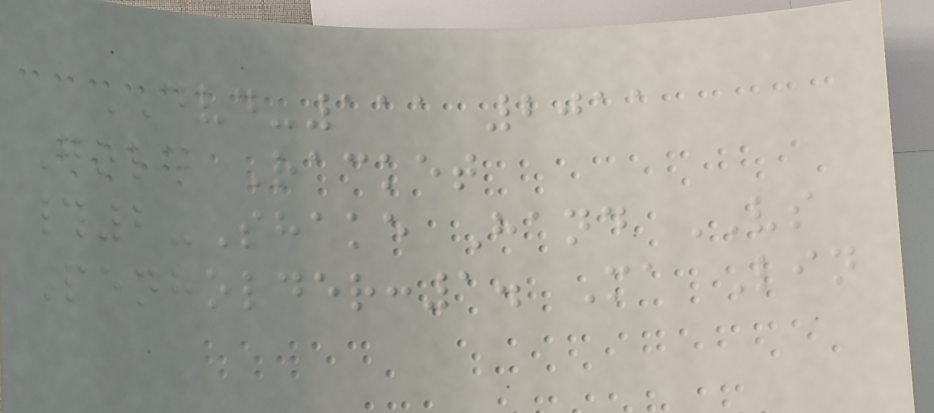DVD-111 2011
Gold Racket
#2-Shake Hand VS
Penholder:1. Ma Lin
